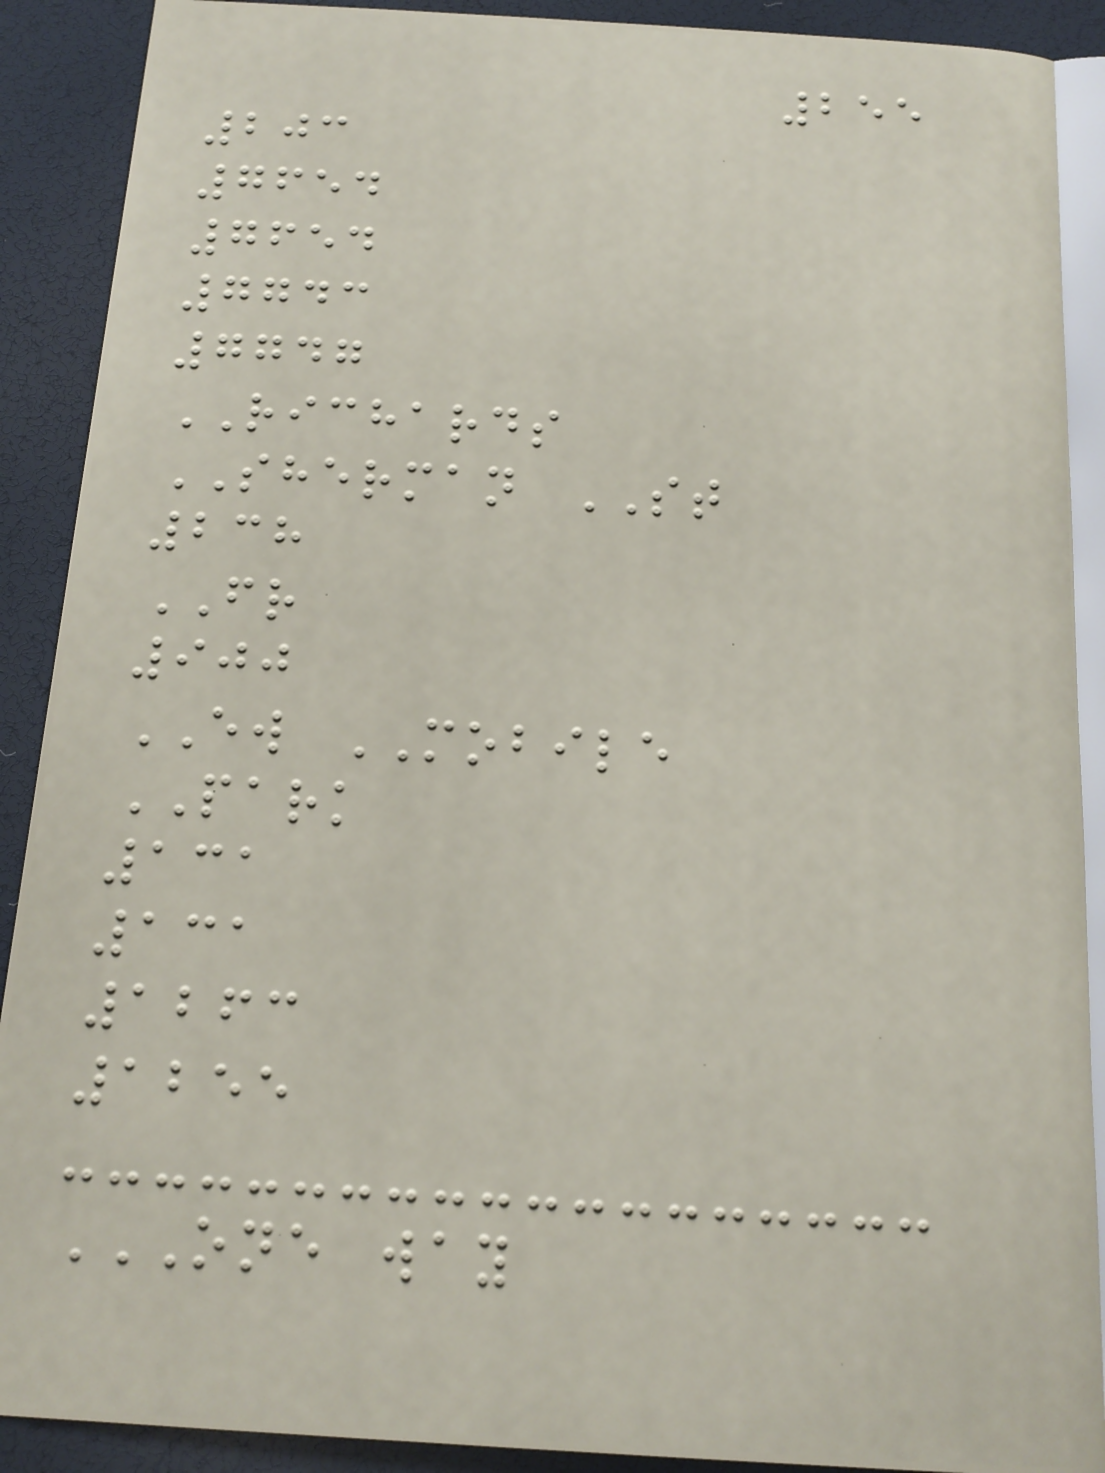255
203
7654
7654
7743
7747
RICHARDS
SHERMAN ST
238
FR
900
EW MOBILE
PARK
131
131
1263
1255
ONE WAY
